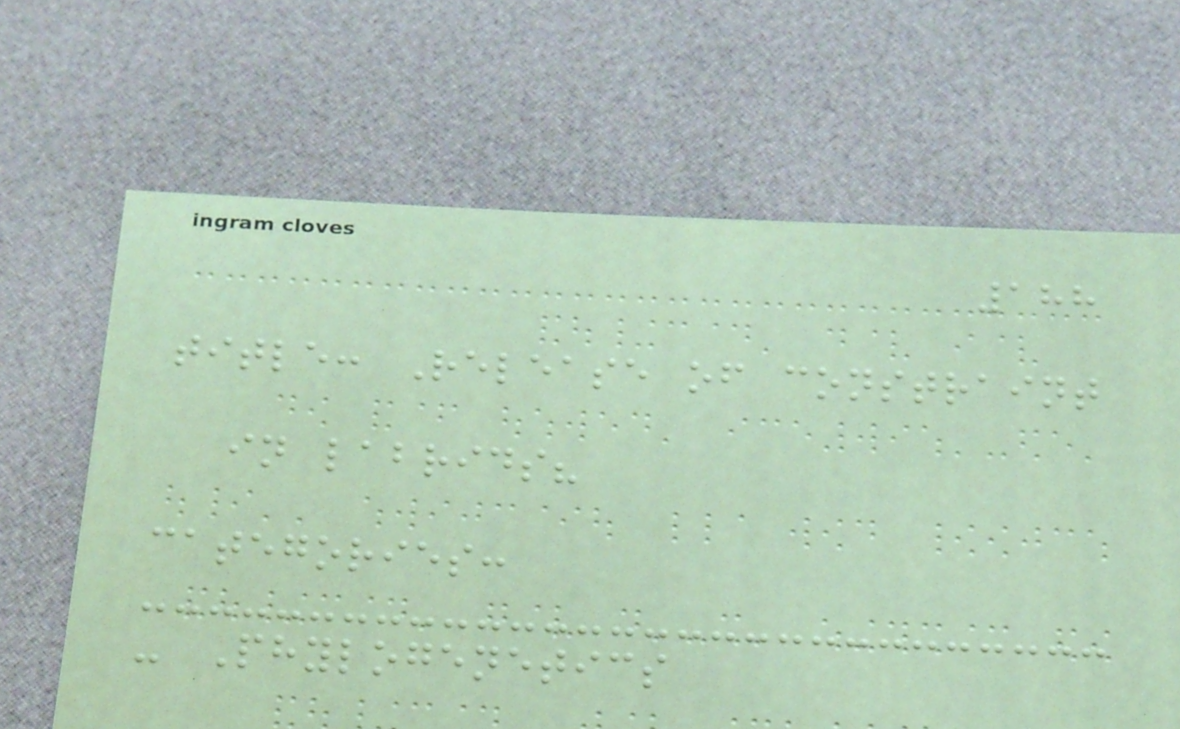188
title: Release of constraint
in labrids?
categories:
- Phylogenetics
